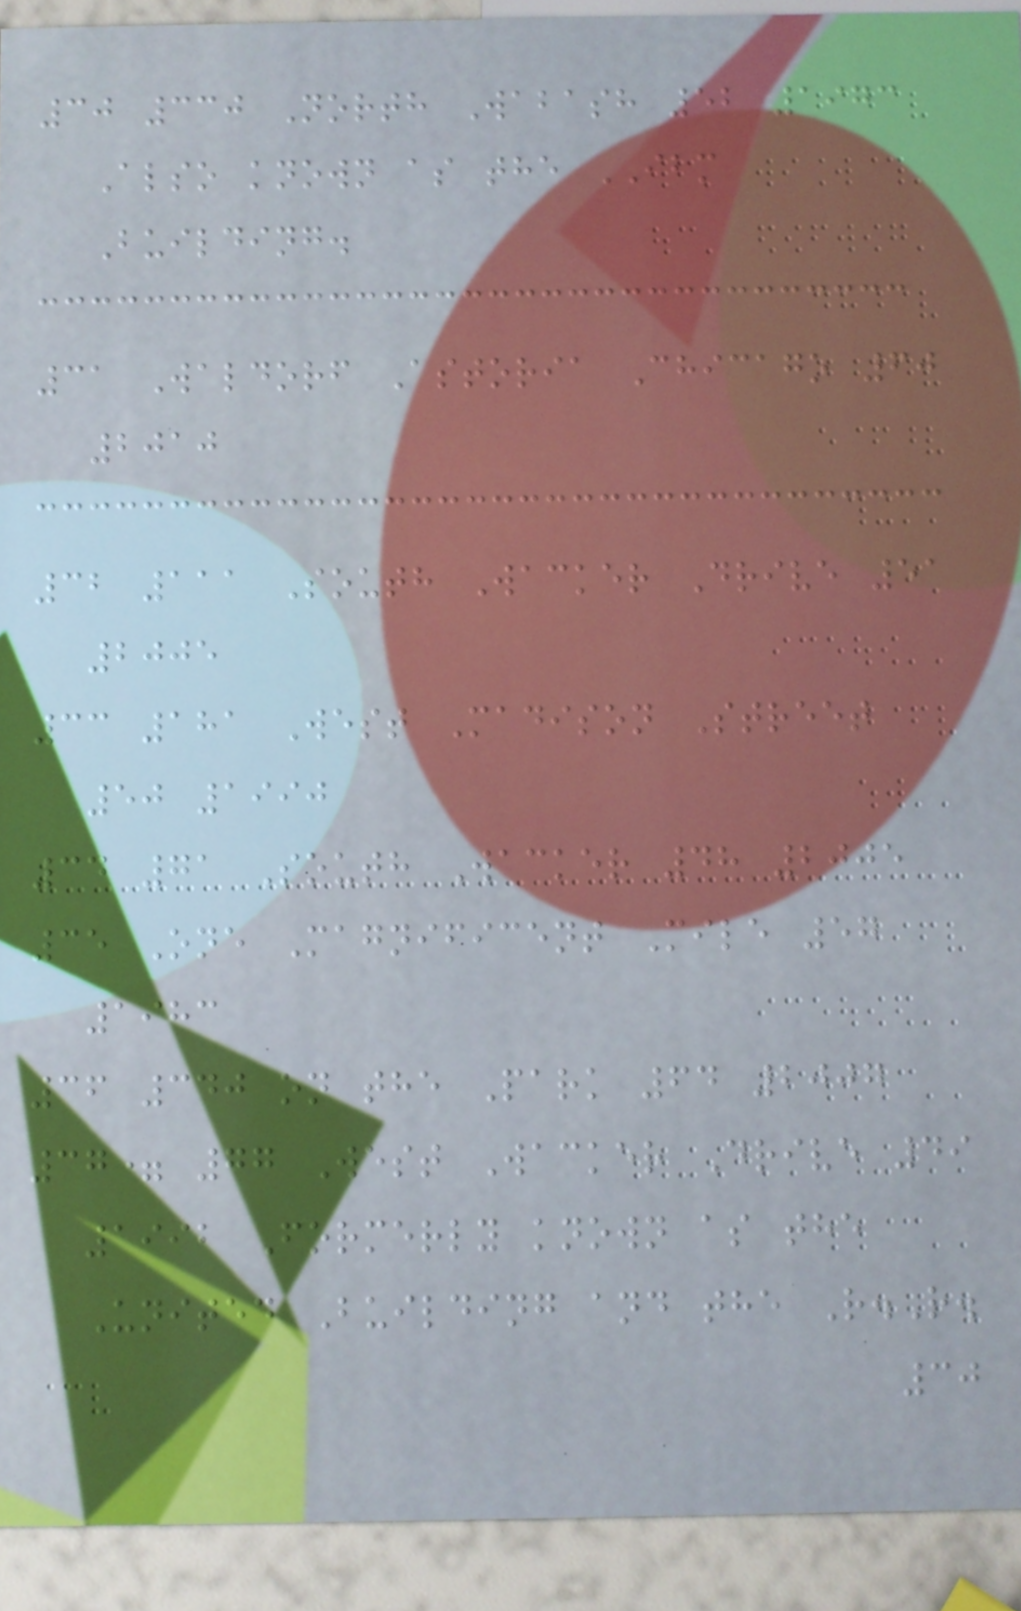30 330 North Wabash 52 1973
Also known as the IBM
Building.
31 Waldorf Astoria Chicago 60
2010
32 111 South Wacker Drive 51
2005
33 181 West Madison Street
50 1990
34 71 South Wacker 48 2005
35 One Magnificent Mile 57
1983
36 340 on the Park 64 2007
37= 77 West Wacker Drive 49
1992 Formerly known as the
United Building and the R.R.
30
